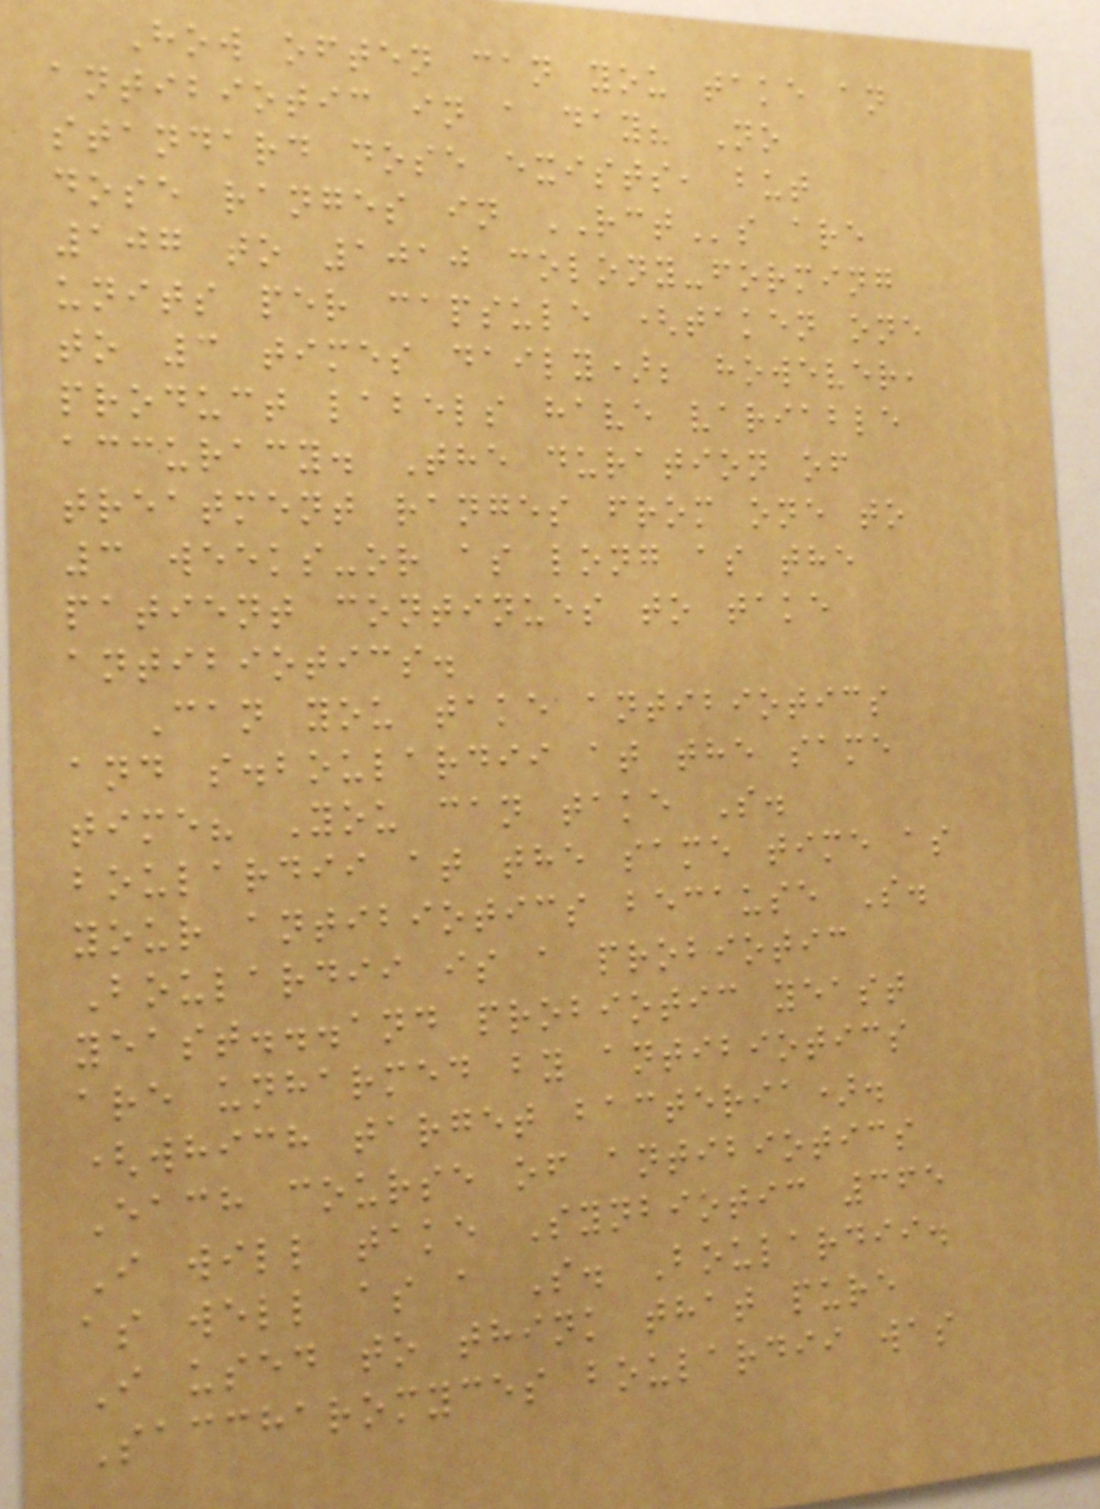How often can you take an
antibiotic in a day? No
standard dose exists, but
dose ranges in RCTs are
107 to 1010 colony-forming
units per capsule (taken one
to 3 times daily); however,
product labels have variable
accuracy. The duration of
treatment ranges from one to
3 weeks-or as long as the
patient continues to take
antibiotics.
Can you take antibiotics
and s.boulardii at the same
time? You can take S.
boulardii at the same time as
your antibiotics because S.
Boulardii is a probiotic
yeast...and probiotic yeast
are unharmed by antibiotics
(which target bacteria).
Each course of antibiotics
I will take Synbiotic 365
as well as a S. Boulardii.
I used to think that pure
Saccharomyces boulardii was
